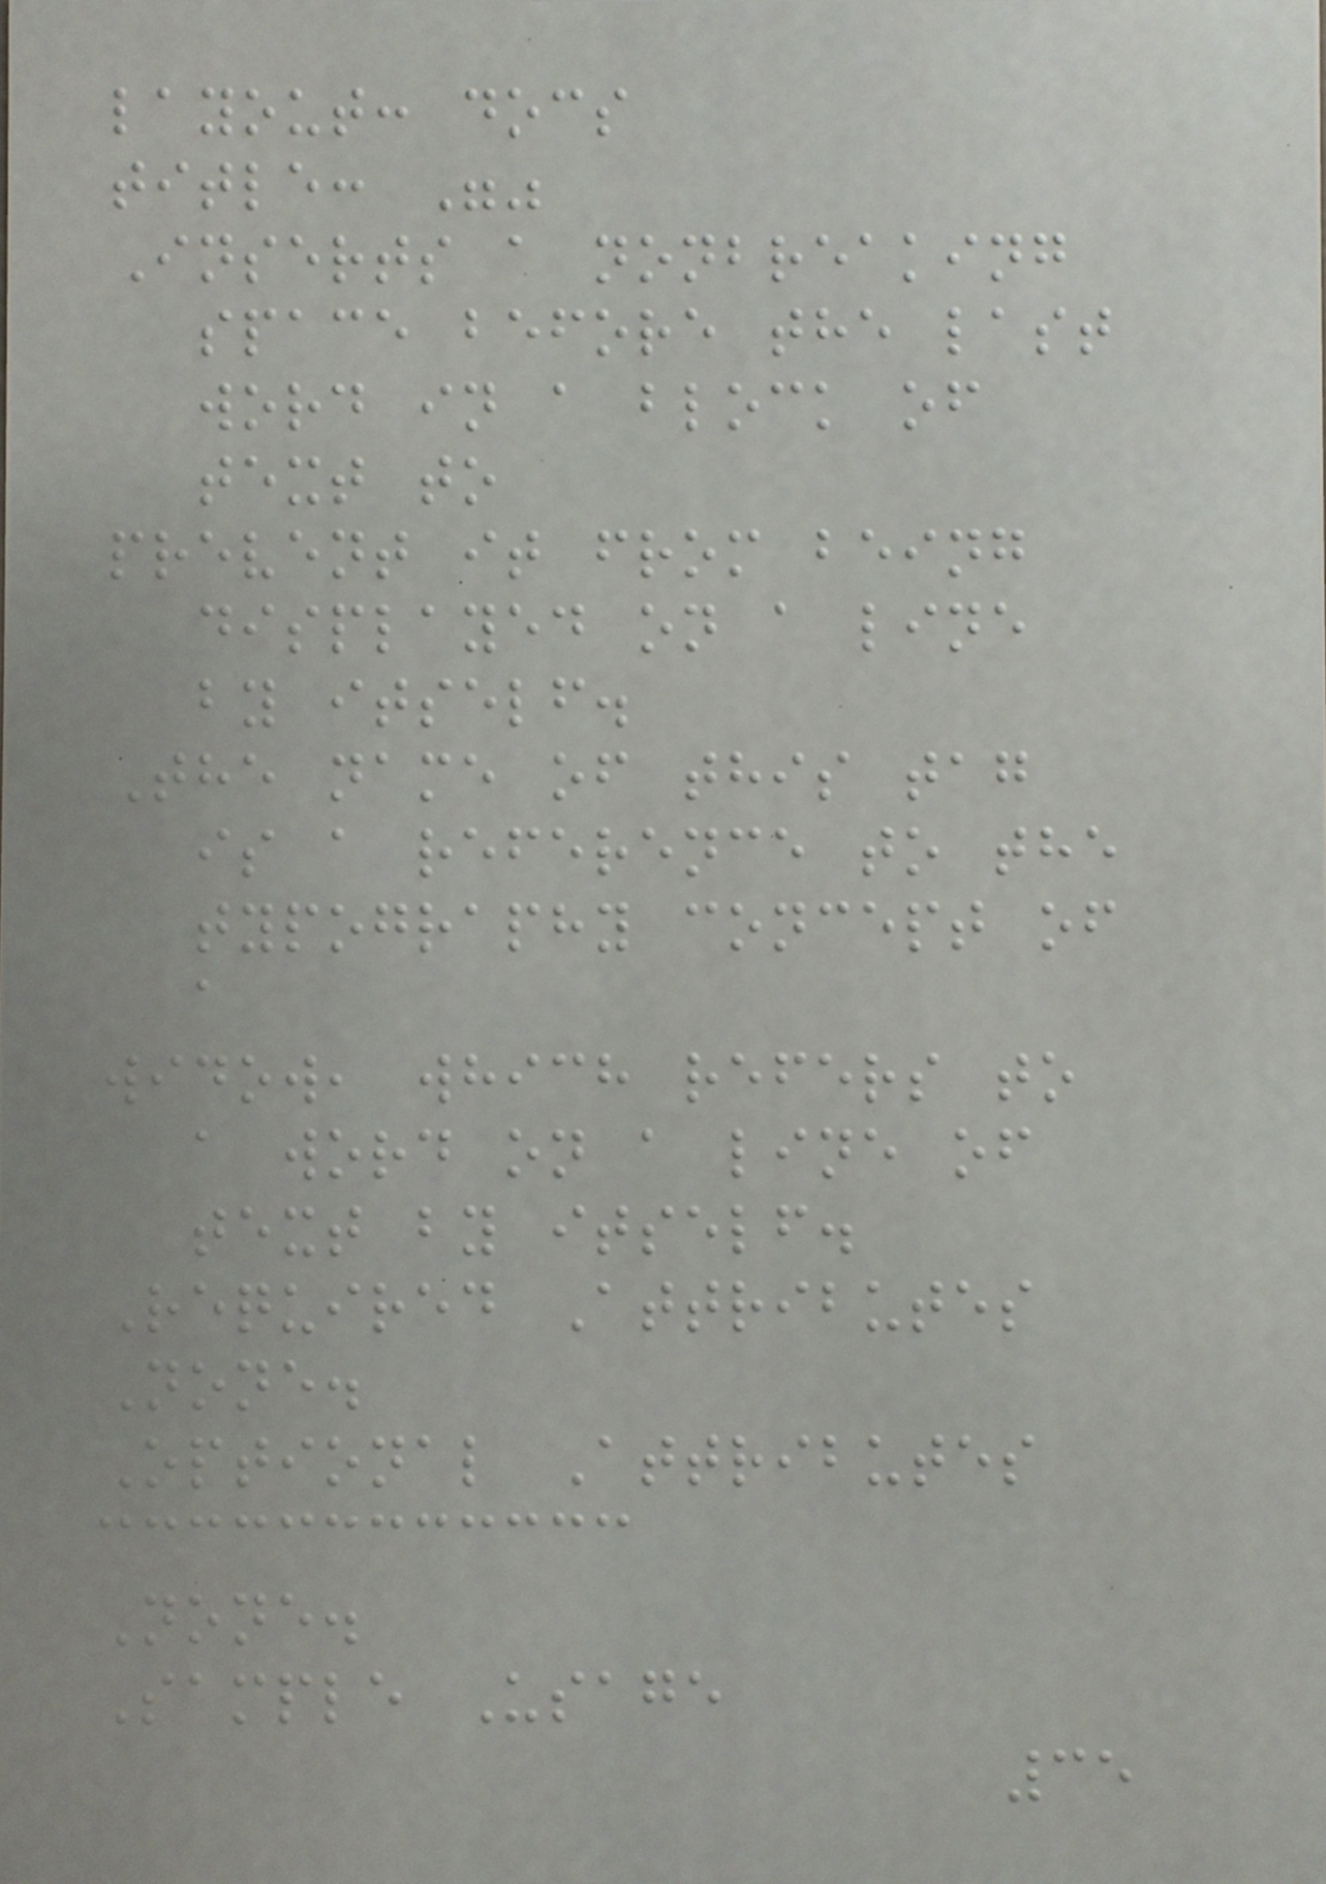layout: docs
title: ""
Inserts a nonbreaking
space before the last
word in a block of
text to
prevent it from being
displayed on a line
by itself.
The name of this tag
is a reference to the
typography concept of
a
widow, which refers to
a word on a line of
text by itself.
Required Attributes
None.
Optional Attributes
None.
Sample Usage
35
